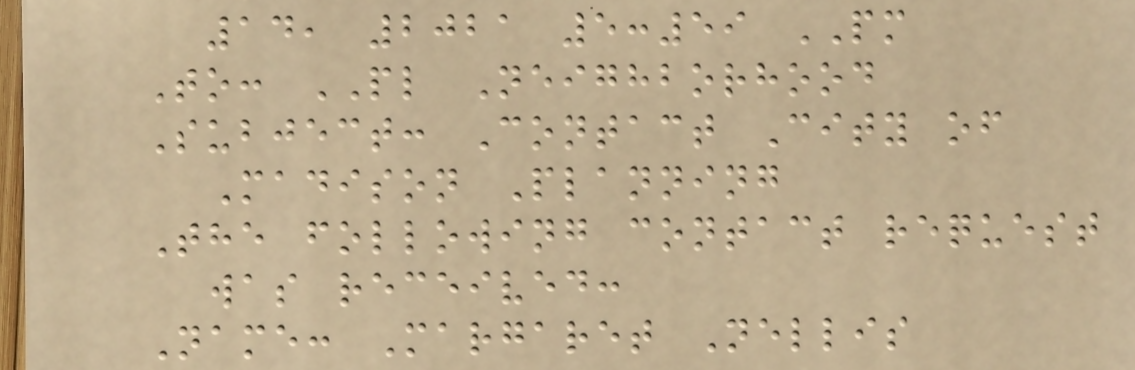14, 2021 5:59 PM
To: PL Neighborhood
Subject: Contact City of
Madison Planning
The following contact request
was received:
Name: Margaret Nellis
